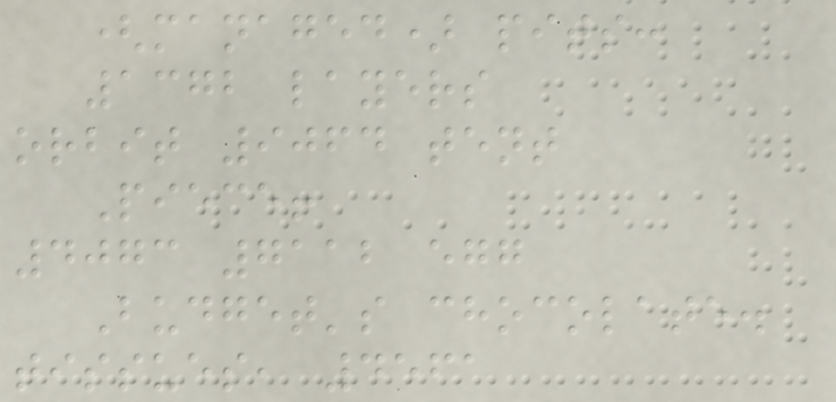(managed) pits:
1372 layers
orbit 9064 tent
Piece!
4073 7112 egg
Budget's chocolate.
tissues, 4561
